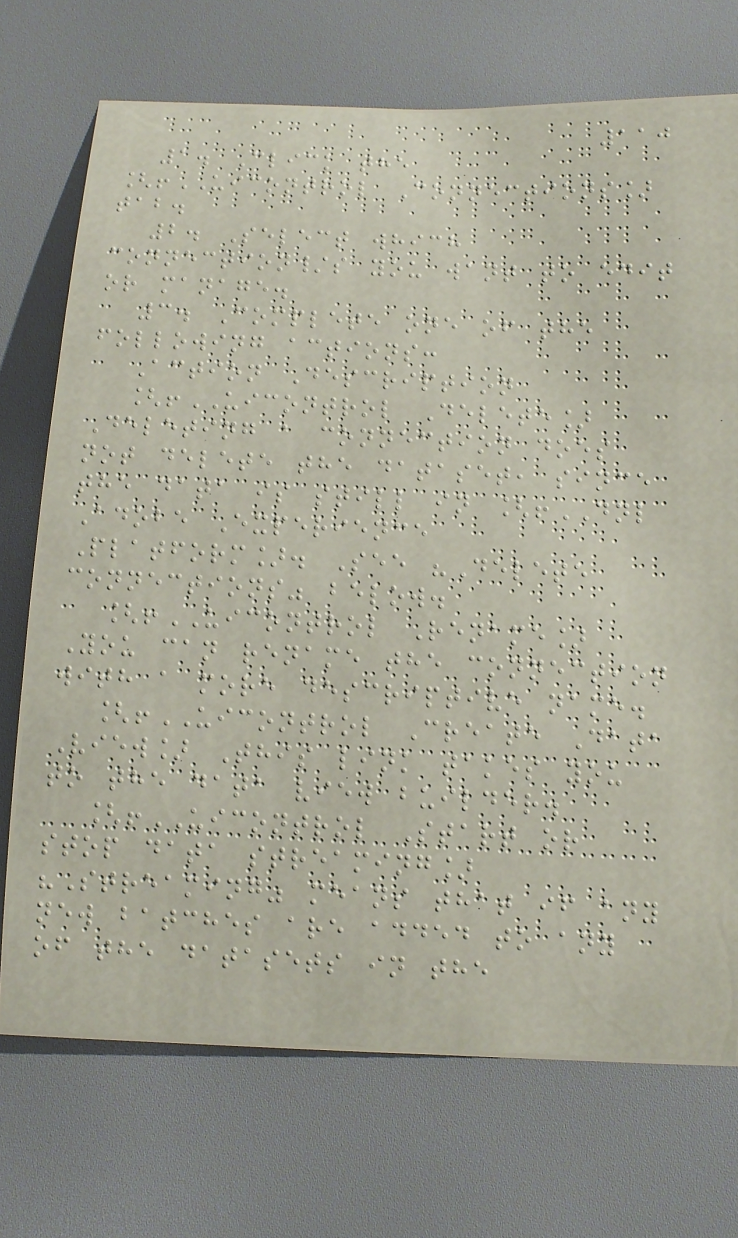110
1. Click the
[!UICONTROL Connections]
tab.
2. Select which
connection/s you want to edit
or manage.
3. Complete one of the
following actions:
Action Description
[!UICONTROL Delete]
Deleting a connection does
not delete the dataset, since
the data is still in [!DNL
Adobe Experience
Platform]. See "Delete
connections" below.
[!UICONTROL Rename]
You can rename the connection
with a more descriptive name.
[!UICONTROL Create Data
View] This link takes you
to the data view builder.
[!UICONTROL Start or
stop data streaming]
"Streaming" means that if any
new batches are added to any
of the datasets in the
